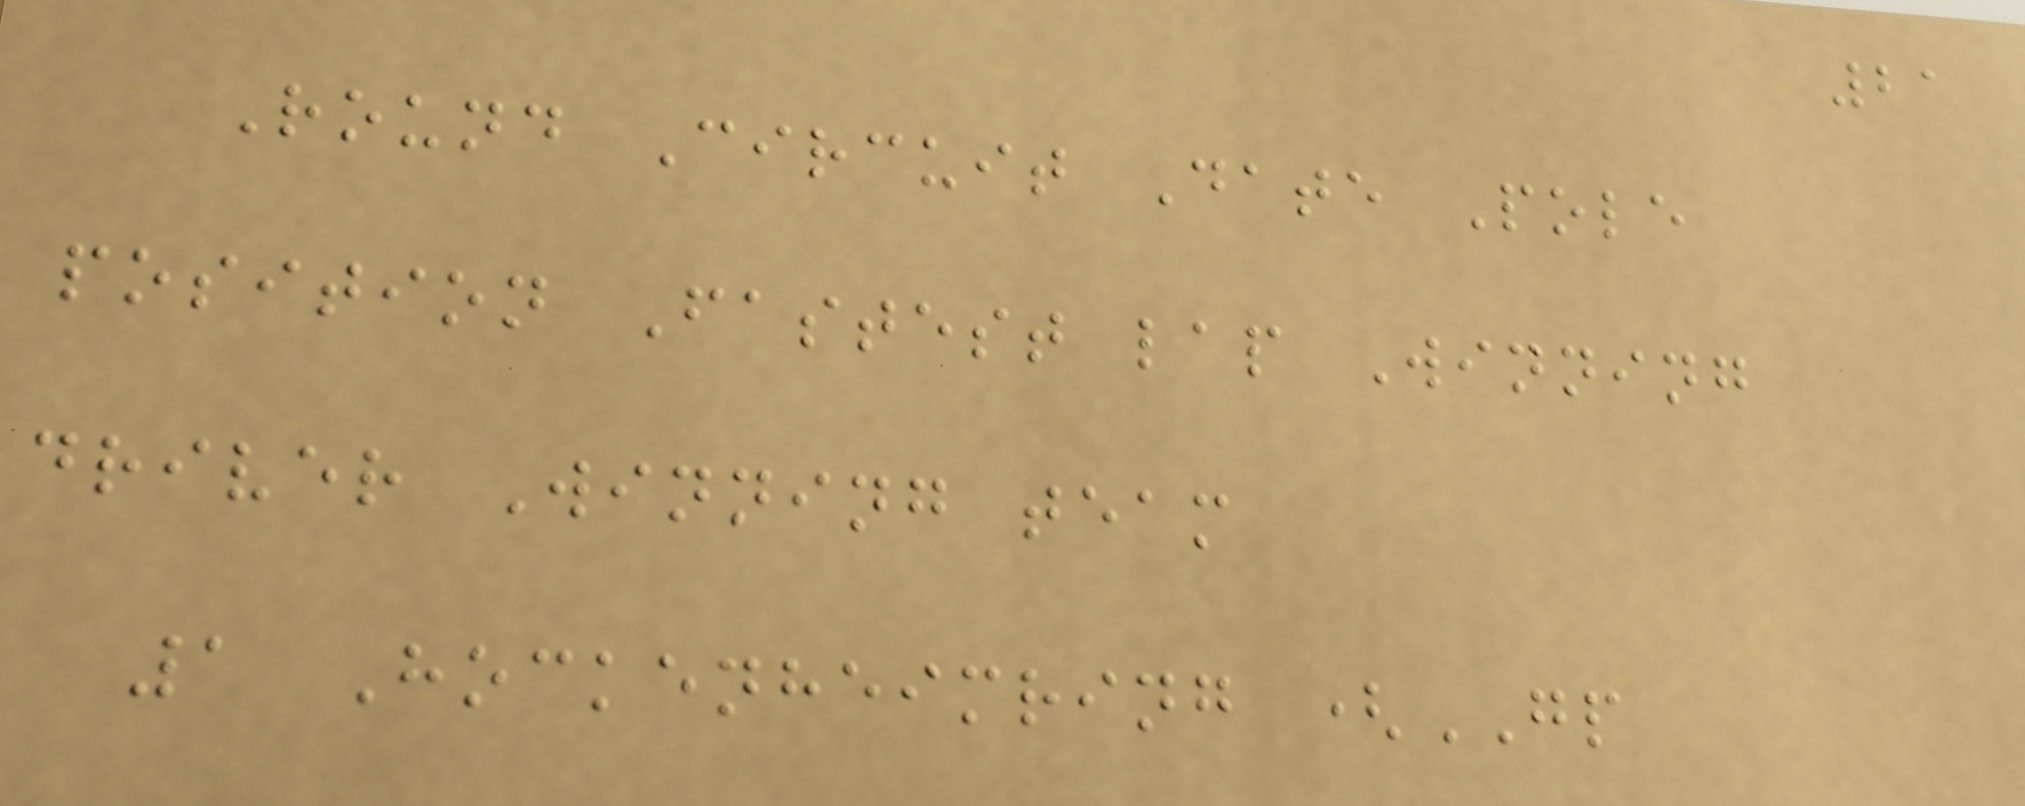21
Round Circuit Date Pole
position Fastest lap Winning
driver Winning team
1 Hockenheimring (GP
